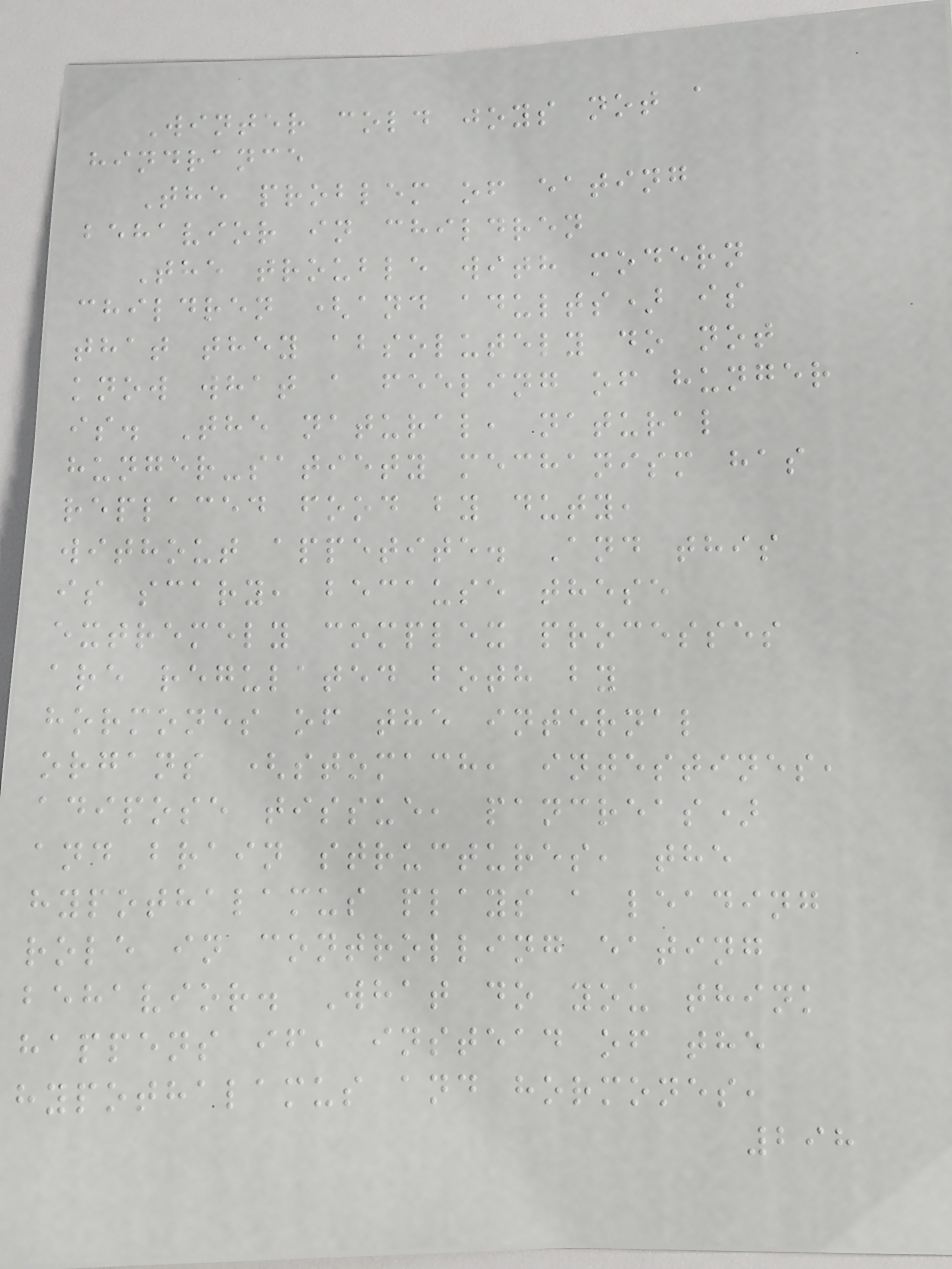Winter cold joys not a
hindrance
The problem of eating
behavior in children
The trouble with modern
children (and adults) is
that they absolutely do not
know what a feeling of hunger
is. The natural, natural
hunger-satiety mechanism has
replaced food by duty,
without appetite. And this
is scary, because these
extremely complex processes
are regulated both by
hormones of the internal
organs (stomach, intestines,
adipose tissue, pancreas)
and brain structures, the
hypothalamus plays a leading
role in controlling eating
behavior. What do you think
happens if, instead of the
hypothalamus and hormones,
298
